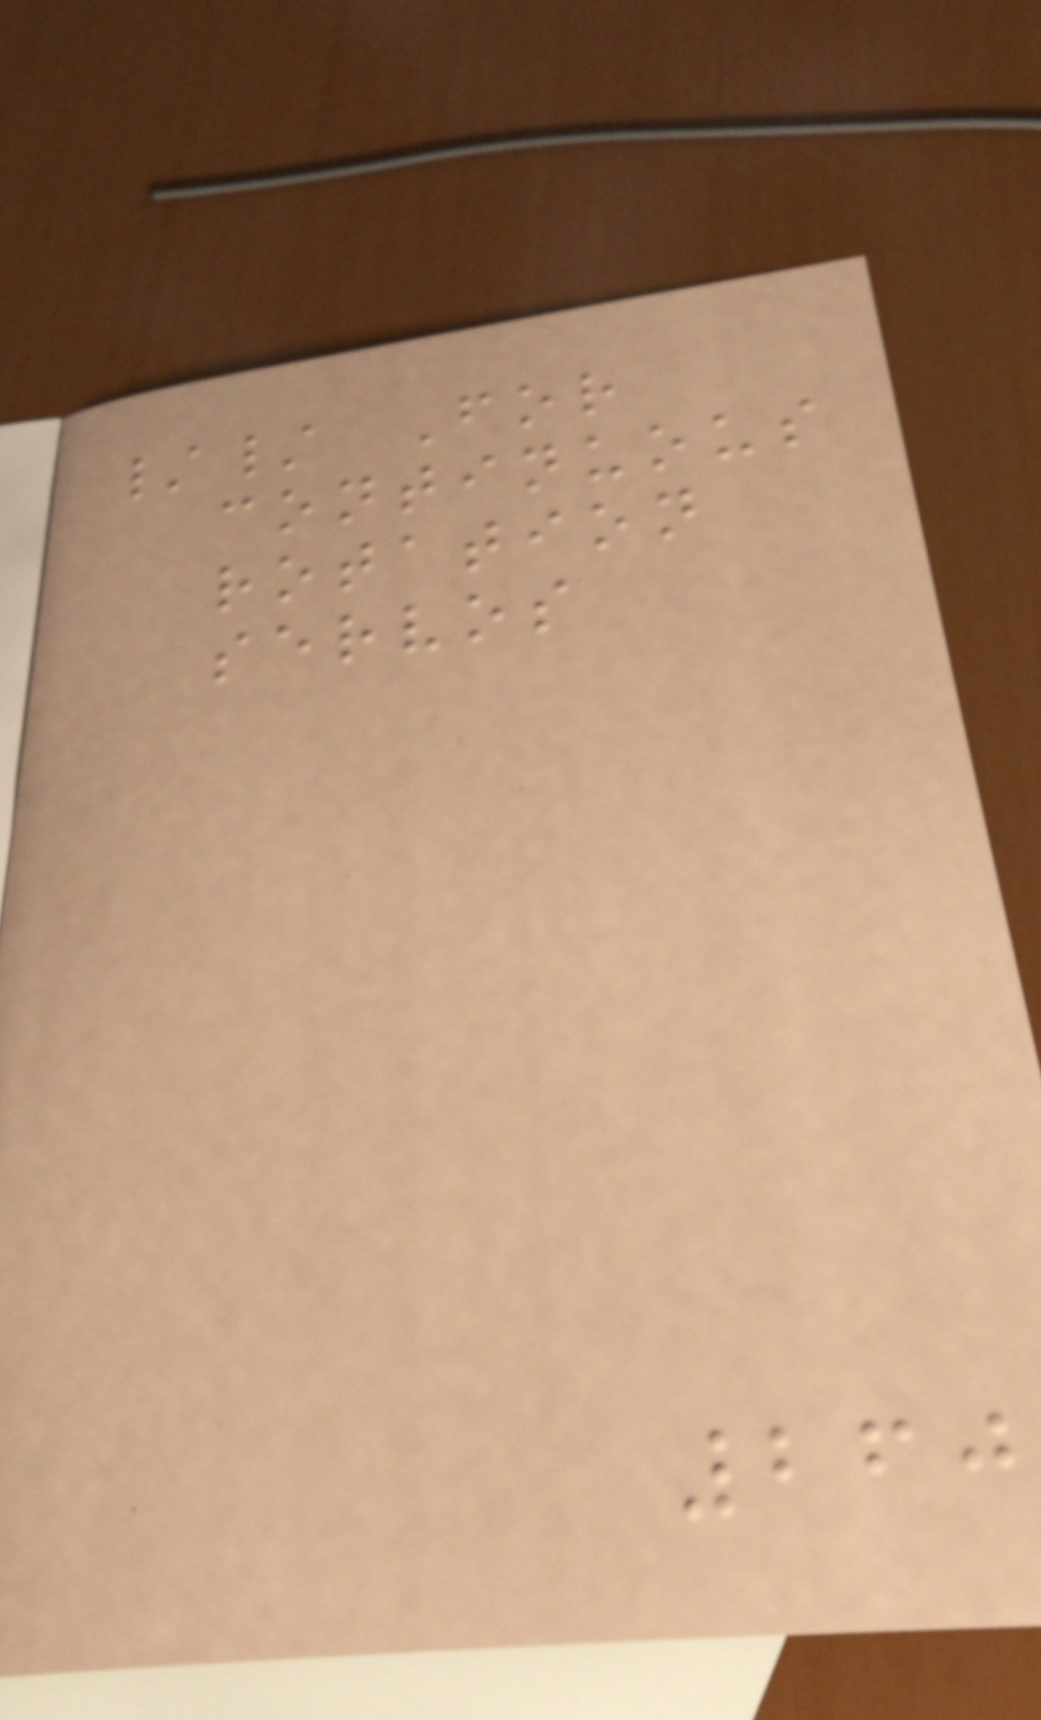// For
continuous
rotation
servos
260
